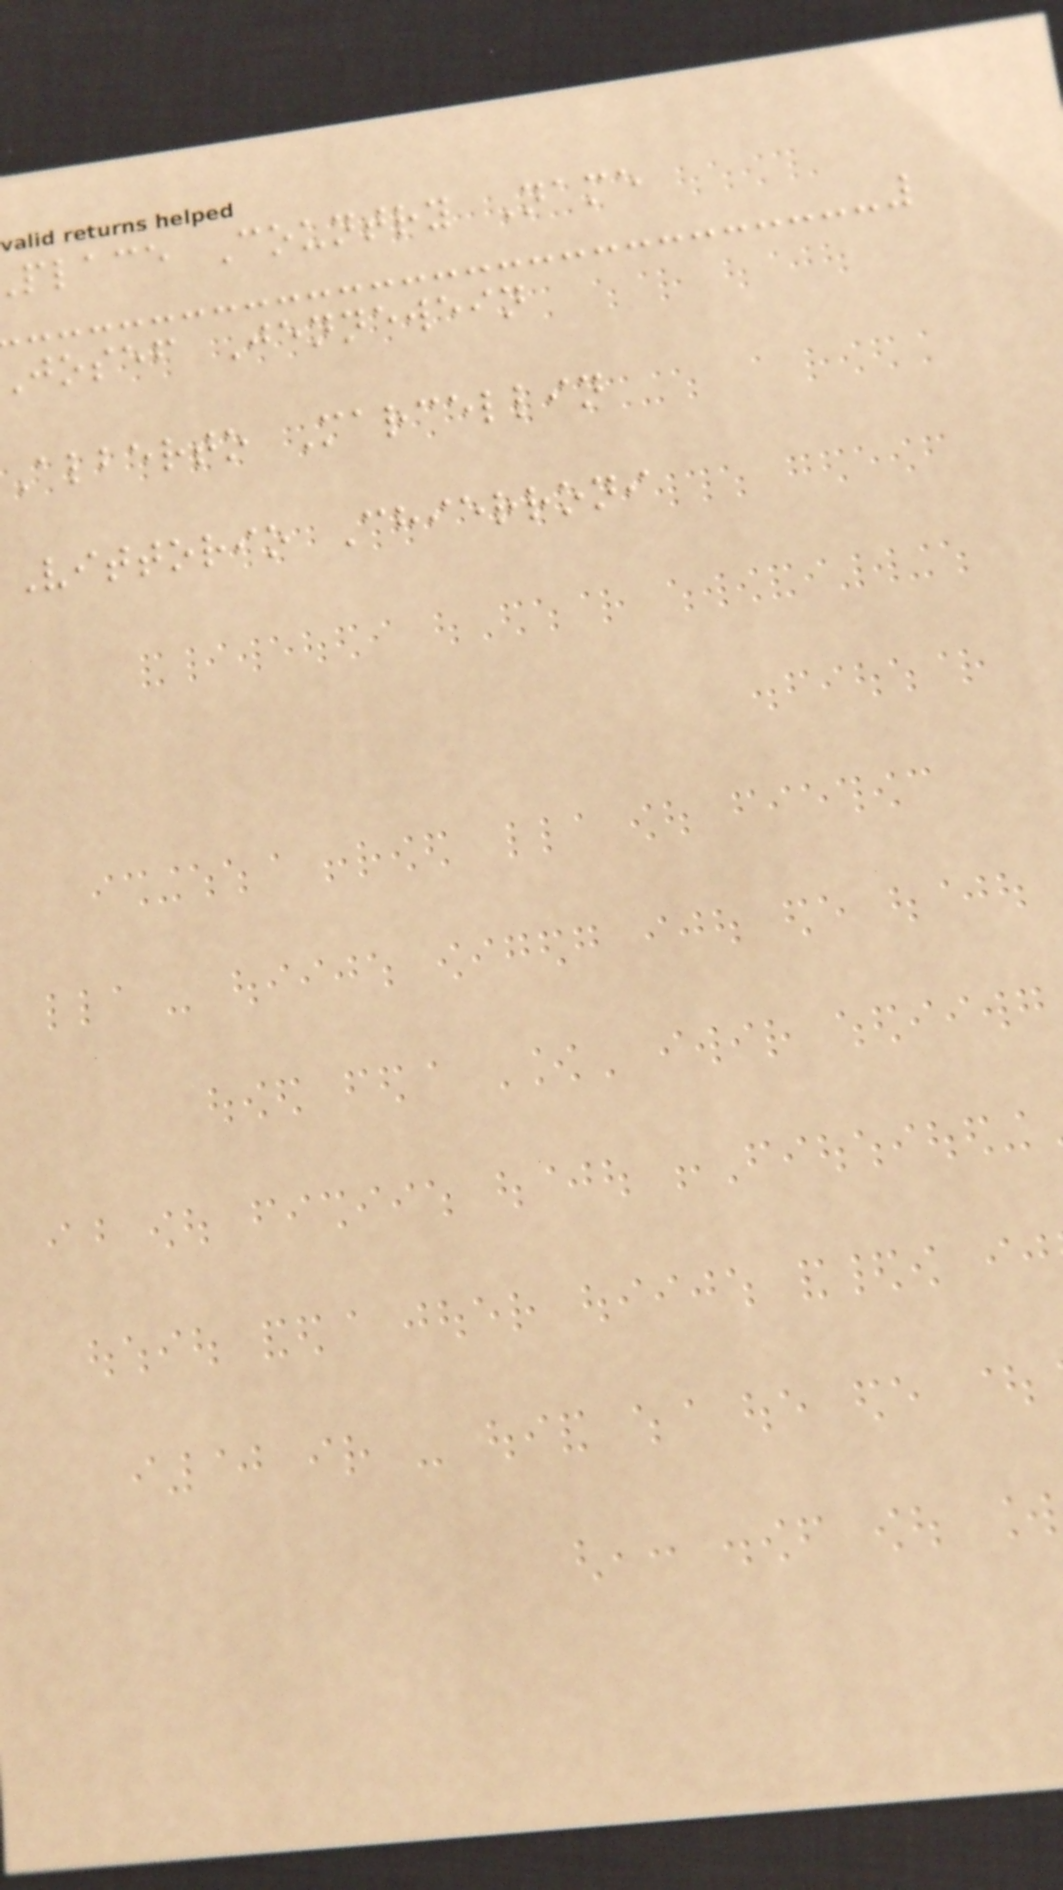place Country Name
josef Jennewein
Alberto Marcellin
Vittorio Chierroni
